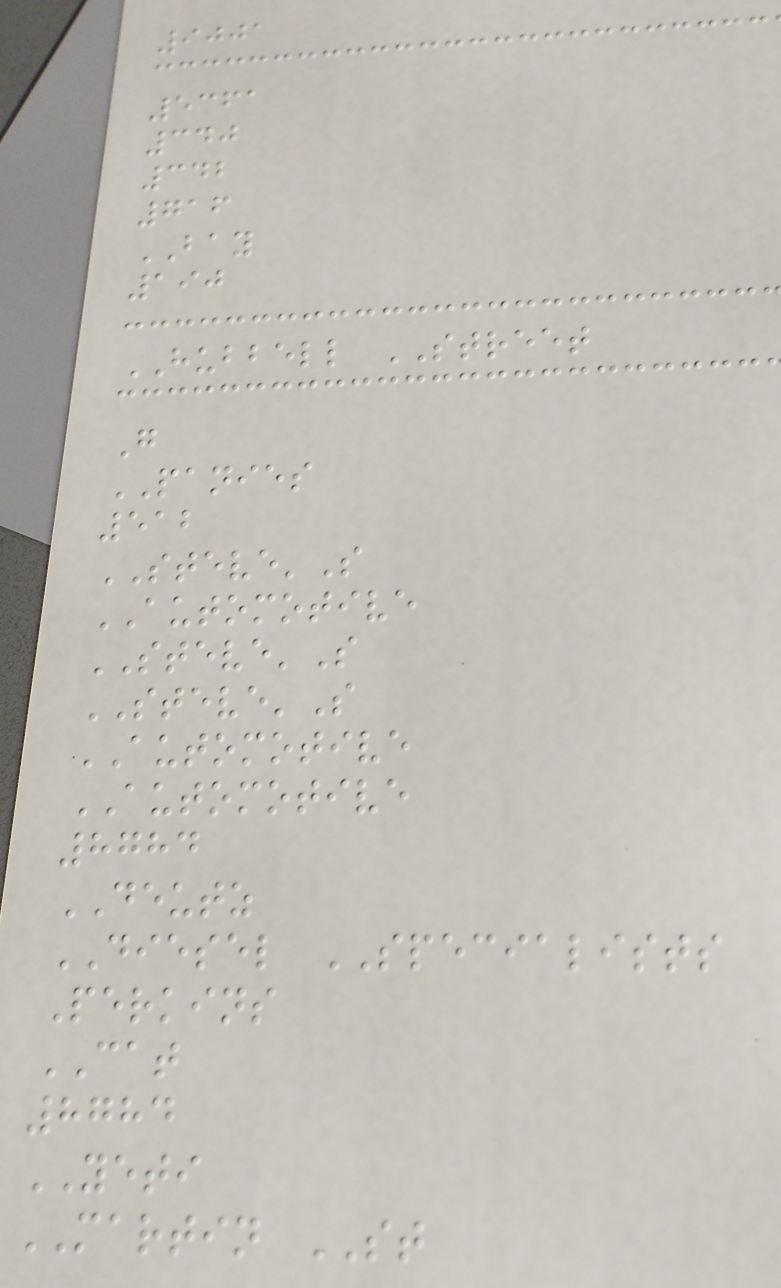9001
5361
340
342
716
BAY
190
HUBBELL STREET
G
PANIES
512
STEVE'S
AUTOMOTIVE
STEVE'S
STEVE'S
AUTOMOTIVE
AUTOMOTIVE
8784
DEUTZ
DIESEL SPECIALISTS
Perkins
CAT
8784
YETI
MARTIN ST
